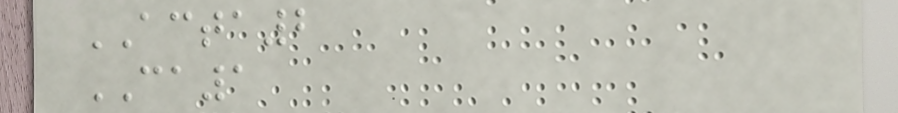ACTA2
CA1
